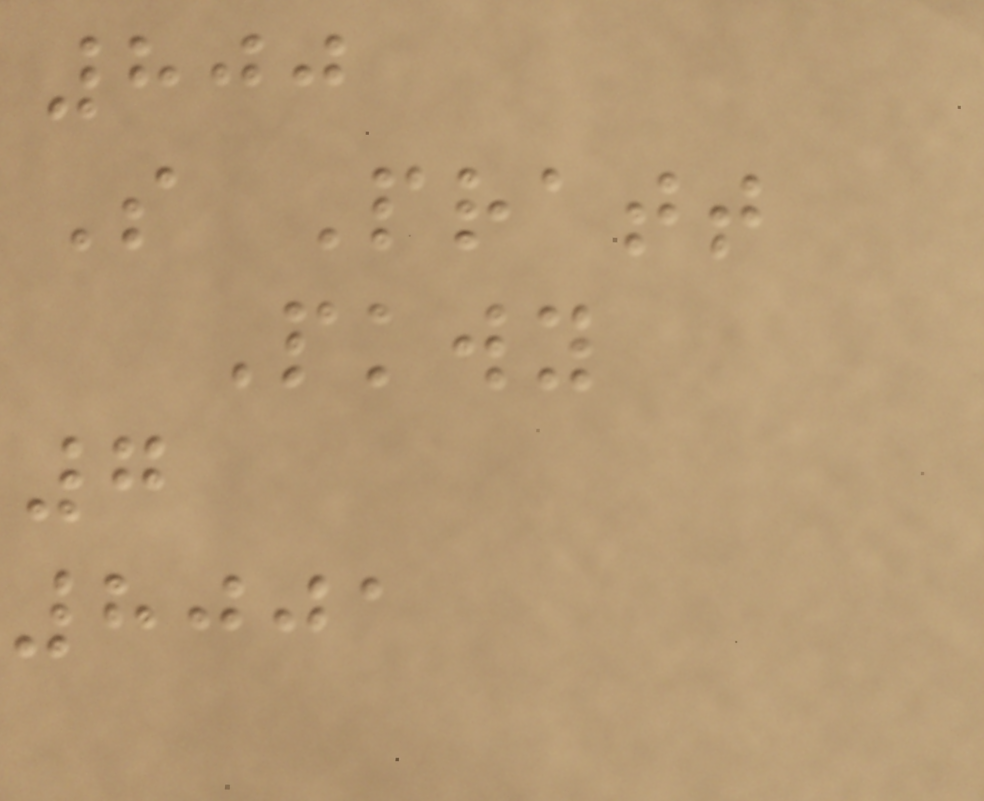800
S Pratt
Pkwy
7
8001
